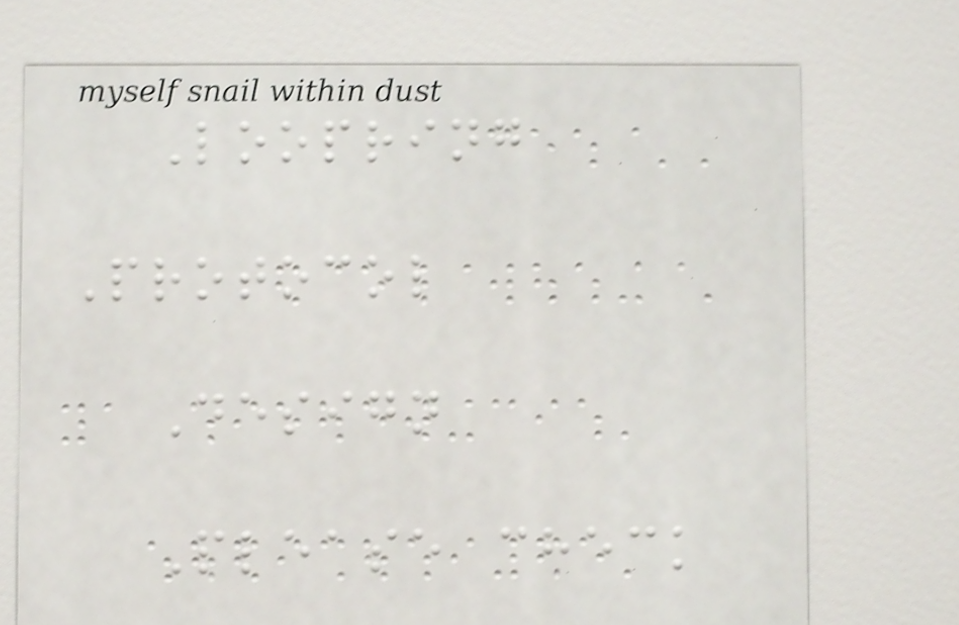Loopring
Protocol
Design
Please check
